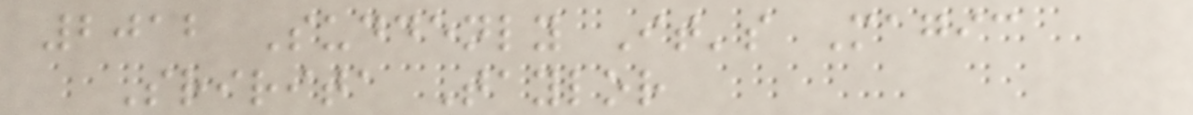2012 Suddenly It's Magic
Sririta Taylor
